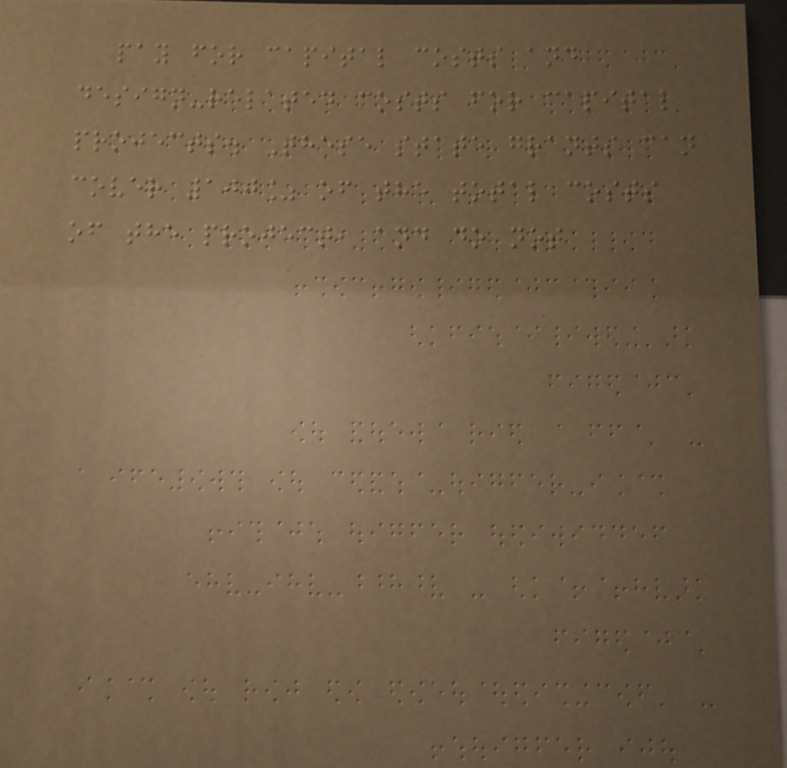pay for capital costs and
design-related costs for capital
projects. These state grants can
cover 100% of the total costs
of the project, and do not
